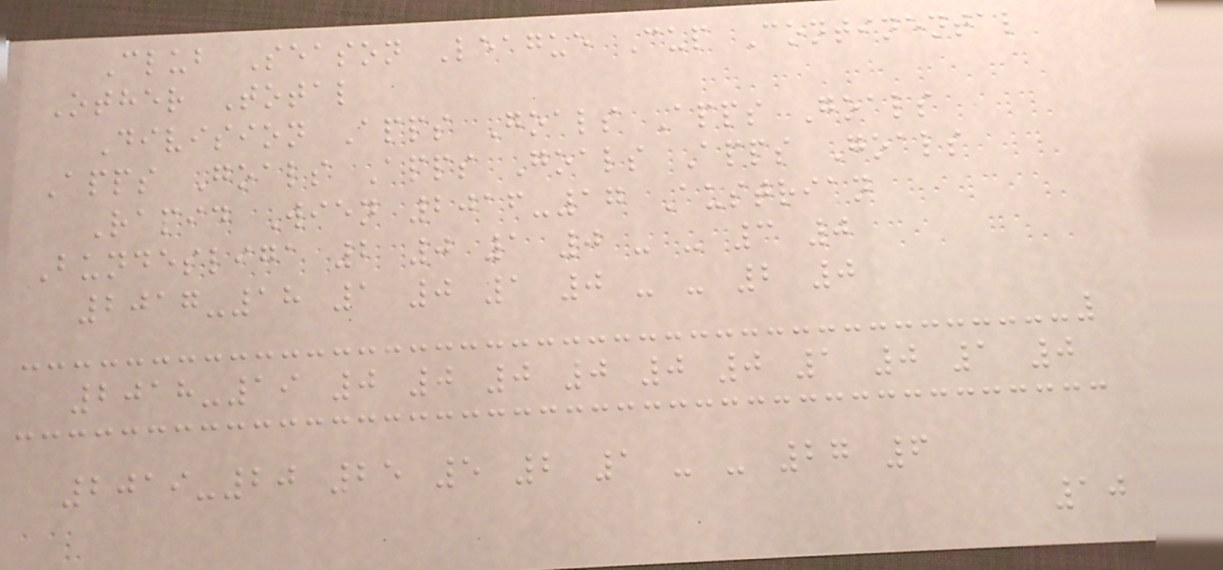Club Season League Cup Continental
Other Total
Division Apps Goals Apps Goals
Apps Goals Apps Goals Apps Goals
Rapid Wien 2016-17 Austrian
Bundesliga 2 0 1 0 - - 3 0
2017-18 1 0 1 0 - - 2 0
2018-19 0 0 0 0 0 0 1 0 1 0
2019-20 25 5 2 1 - - 27 6
10
